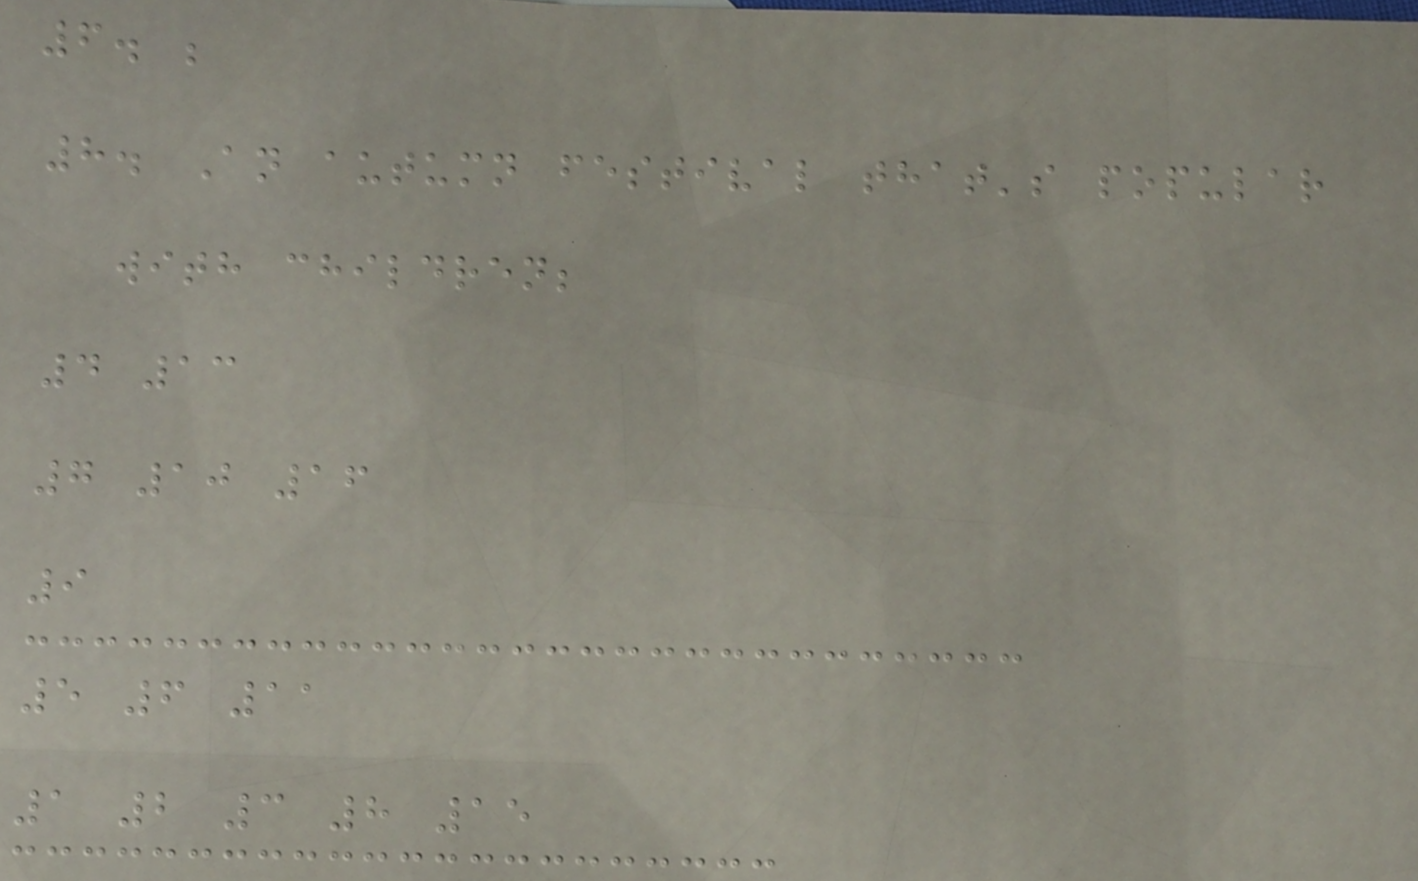6. ;
8. An autumn festival that's popular
with children;
4 13
7 10 16
9
5 6 11
1 2 3 8 15
